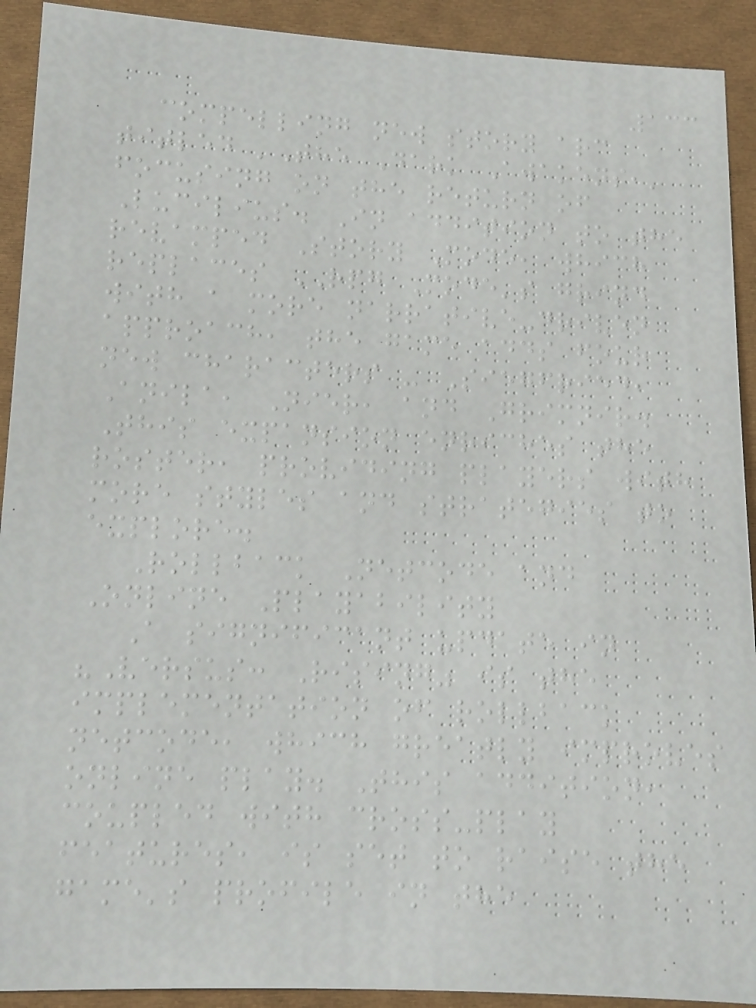133
compelling new story arc
titled 'The Dark Awakens,'
focusing on the return of
Lucilius. In addition to the
revamped Story Mode, which
replaces RPG Mode's grind
with a more narrative-driven
approach, the game adds four
new characters - Siegfried,
Anila, Nier, and Grimnir.
This expansion enriches the
roster, providing players with
more styles and strategies to
explore.
Rollback Netcode and
Online Playability
A significant update in
"Versus: Rising" is the
implementation of rollback
netcode, which greatly improves
online play. This addition,
coupled with cross-play
features, is set to raise the
game's profile in the
